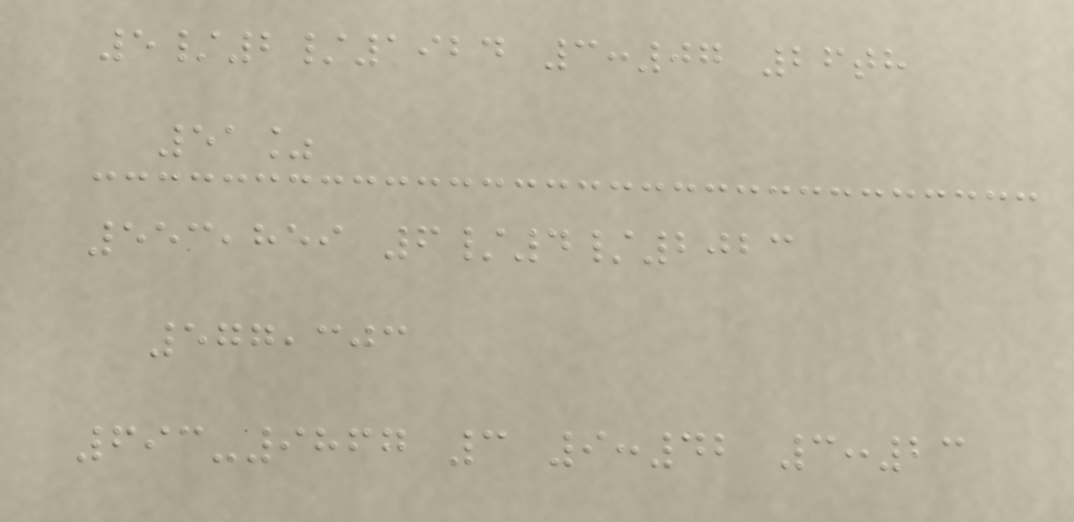5/2/1924 3:07 26th
51%
553,859 6/4/2023
577,303
693-9867 3 9:42 3:23
